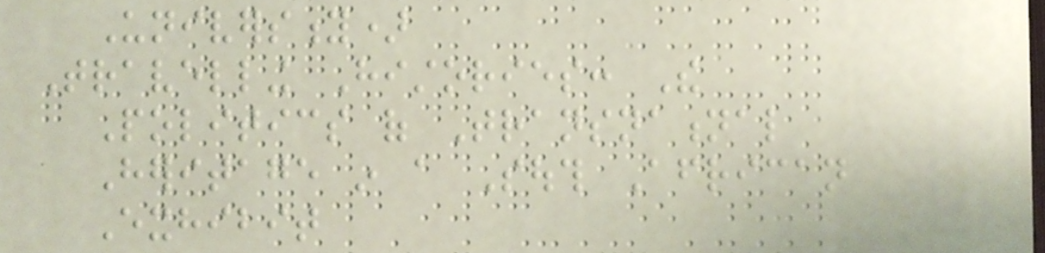University)
Travelling Histories: The
Politics of Transnational
Heritage in a South African
Exhibit
